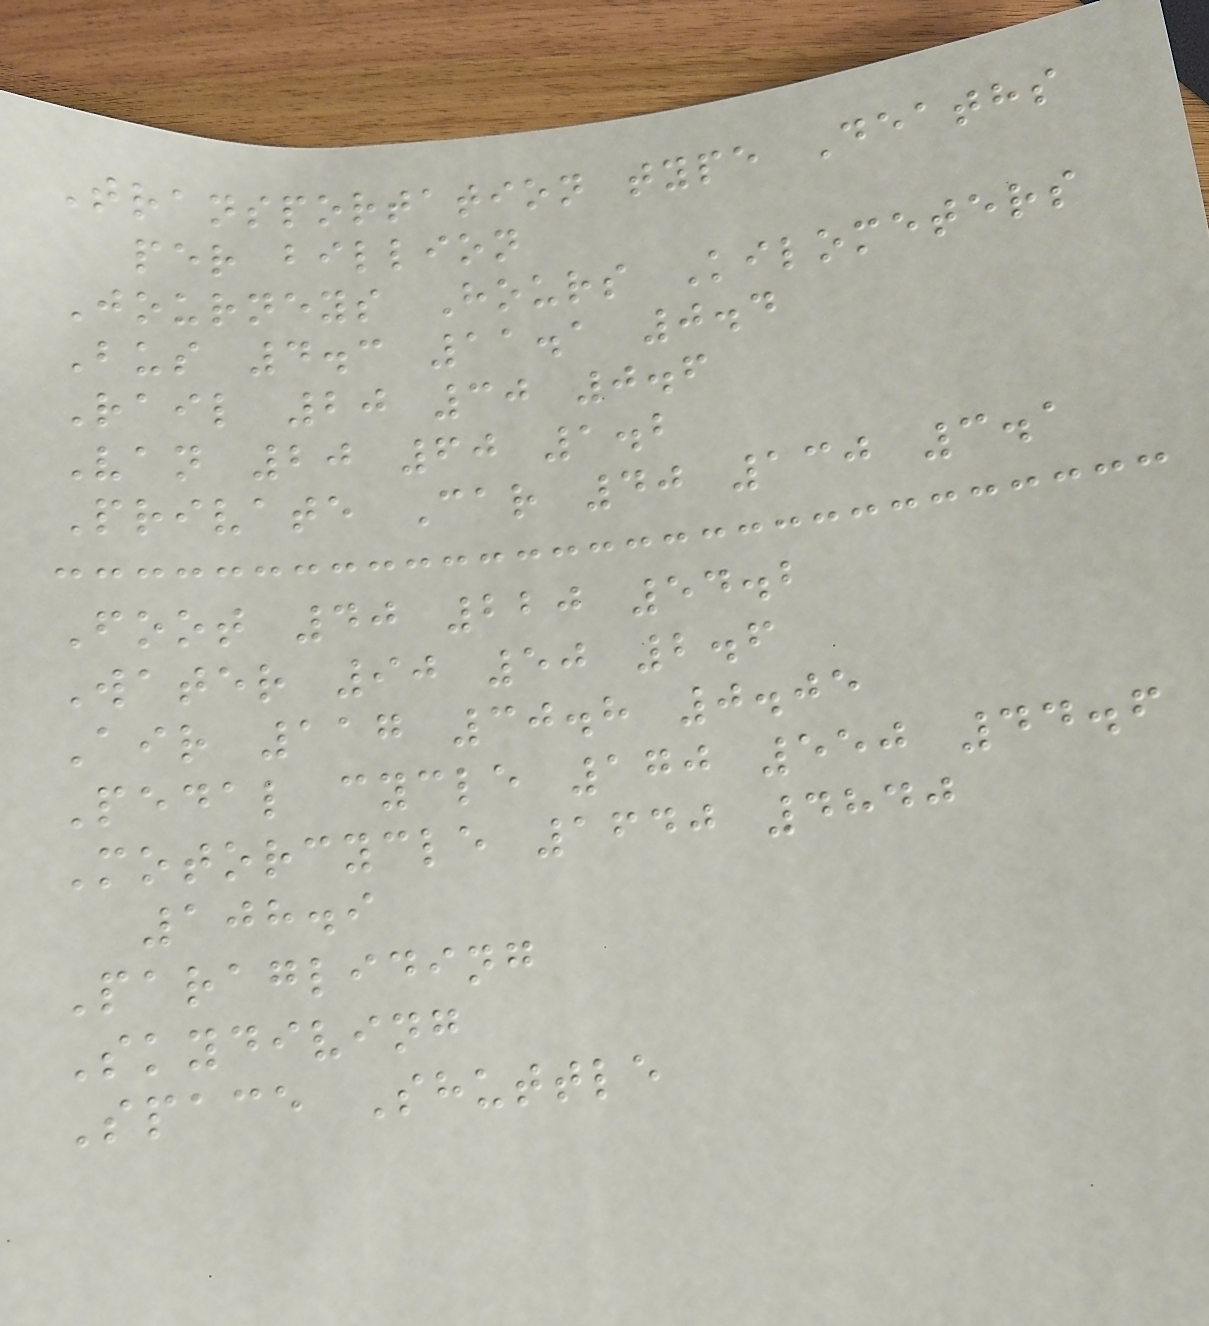Transportation type Deaths
per billion
Journeys Hours Kilometers
Bus 4.3 11.1 0.4
Rail 20 30 0.6
Van 20 60 1.2
Private Car 40 130 3.1
Foot 40 220 54.2
Water 90 50 2.6
Air 117 30.8 0.05
Pedal cycle 170 550 44.6
Motorcycle 1640 4840
108.9
Paragliding
Skydiving
Space Shuttle
